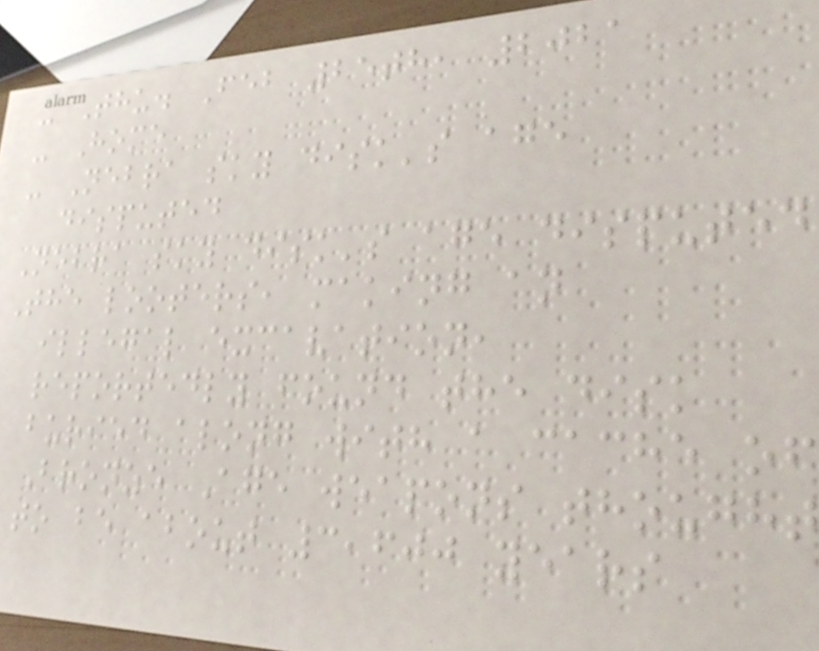- Thu. Feb 25th, 2021
- Home
- Nebra sky disk's age
disputed
Nebra sky disk's age disputed
The looters, making an
illegal excavation,
reportedly found the disk
buried along with a cache of
Bronze Age weapons thought
to be about 3,600 years
